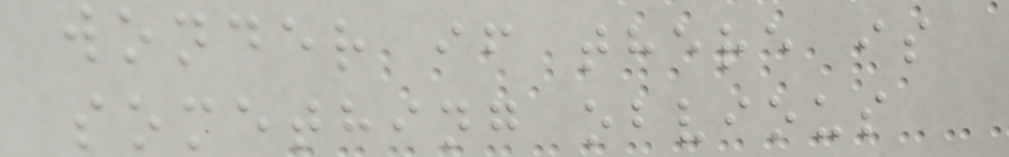wonder if there is
something obvious
